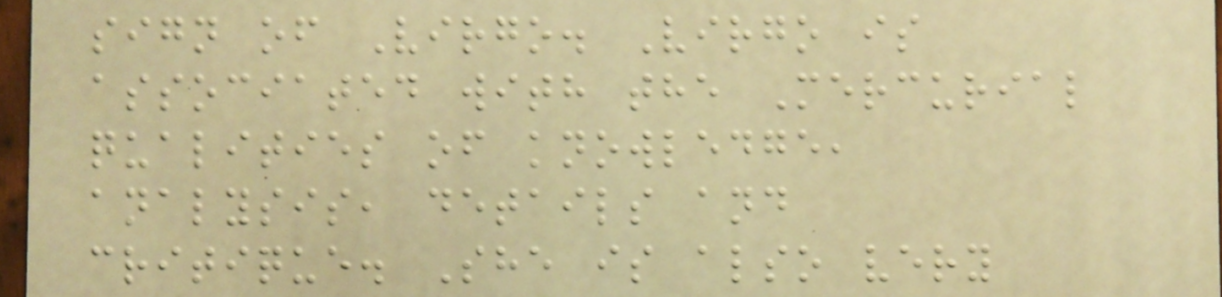sign of Virgo. Virgo is
associated with the Mercurial
qualities of knowledge,
analysis, details and
critique. She is also very
